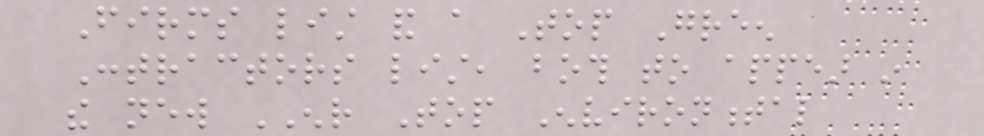Firms list and a Top Green
Contractors list, both to appear in
the new ENR Top Environmental
